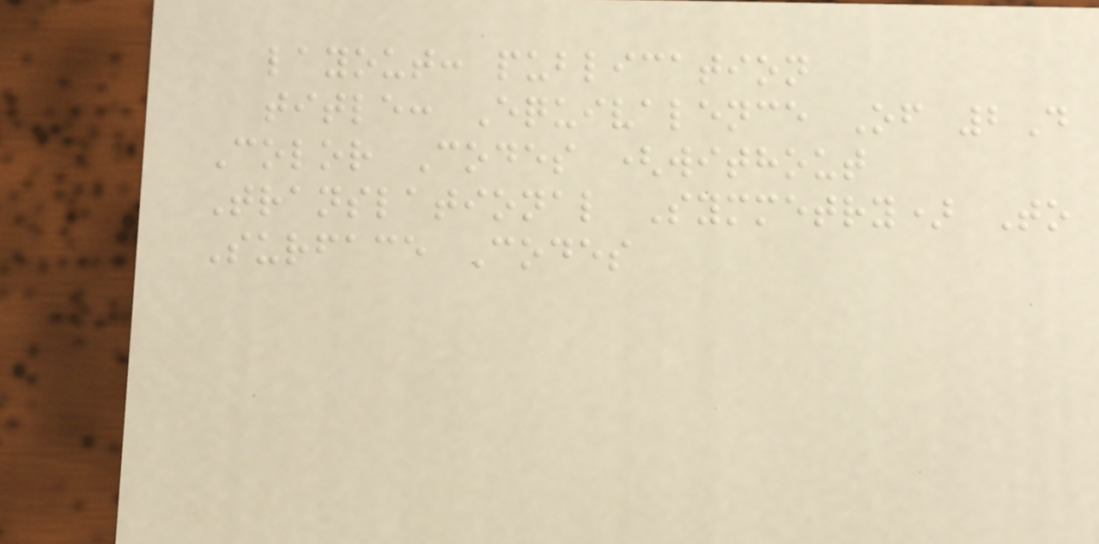layout: publication
title: Equivalence Of 2D
Color Codes (without
Translational Symmetry) To
Surface Codes
